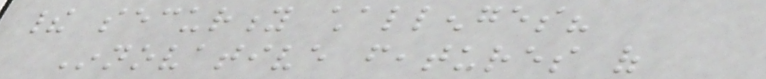their security challenges?
Innovative features of
